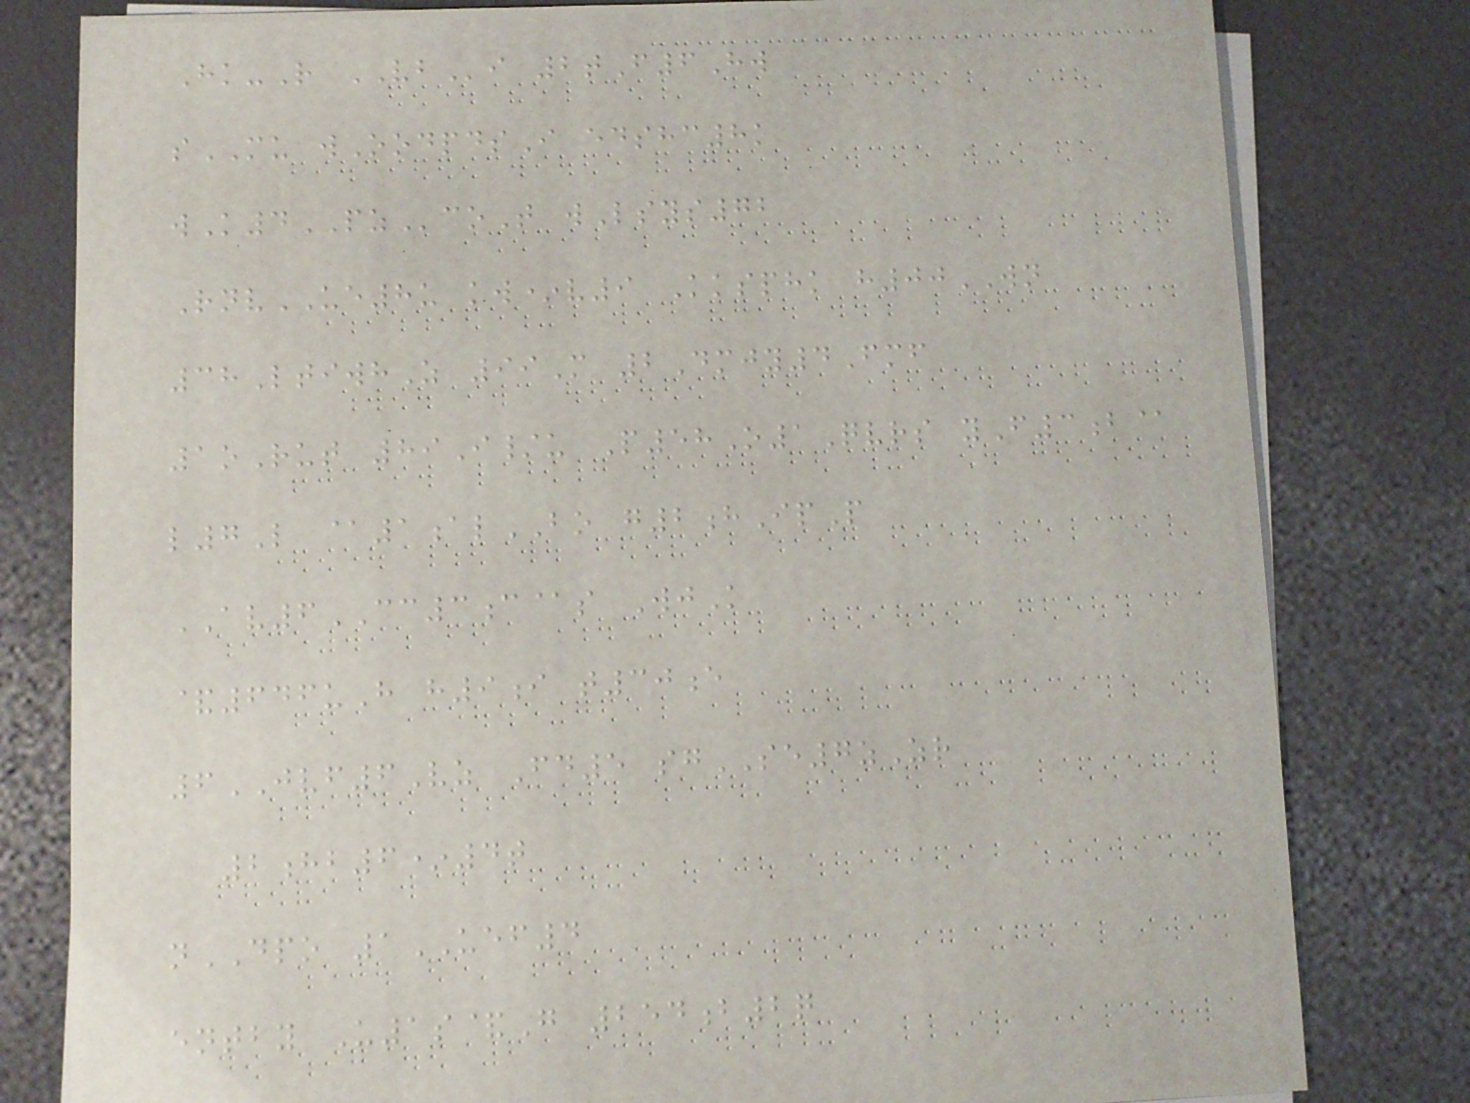Hk-R VBi 2tF6Hw
sMU wOodpdsI edshc8k
wK4PZcoT wLsys72
RnvUE8u kw*v9 Kksphk h00WN
38LtiwhZ 99M 2Dmjy4Fmf
1oRut 89I/u P58O1Qvrs yF3b@
l7L @1alBO g2hIpP
AV6CC3c@s WjK
&646uH h9i t30e
6JVF6Vz Fd5 sgSE7zZr
2hb6*4t
nDPO 1UEF4
entby U1s&G 254b2q
